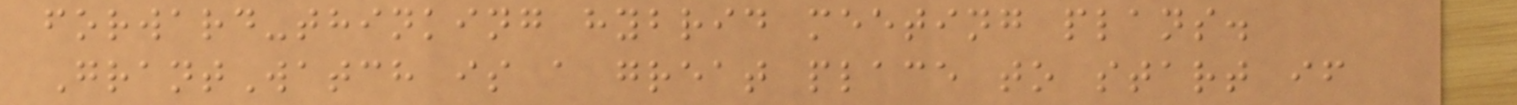forward-thinking hybrid meeting plans.
GrantWatch is a great place to start if
